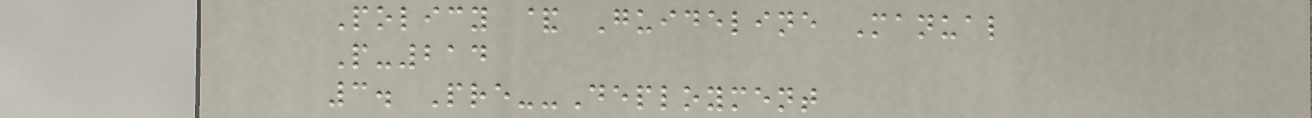Policy & Guideline Manual
P-214
3. Pre--Deployment
